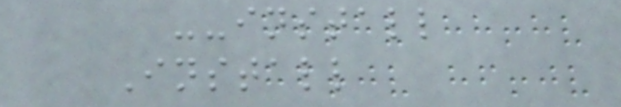--install
Install
